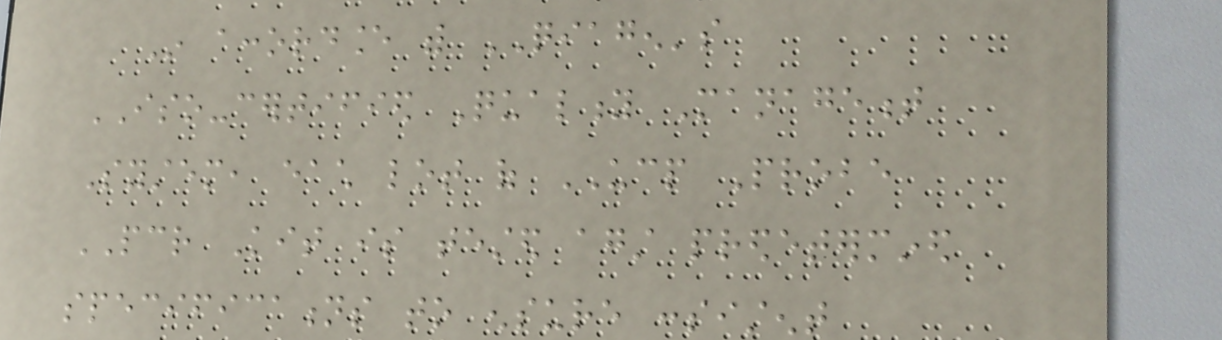In accordance with QIAGEN's
ISO-certified Quality Management
System, each lot of UCP Probe
PCR Kit is tested against predetermined
specifications to ensure consistent
